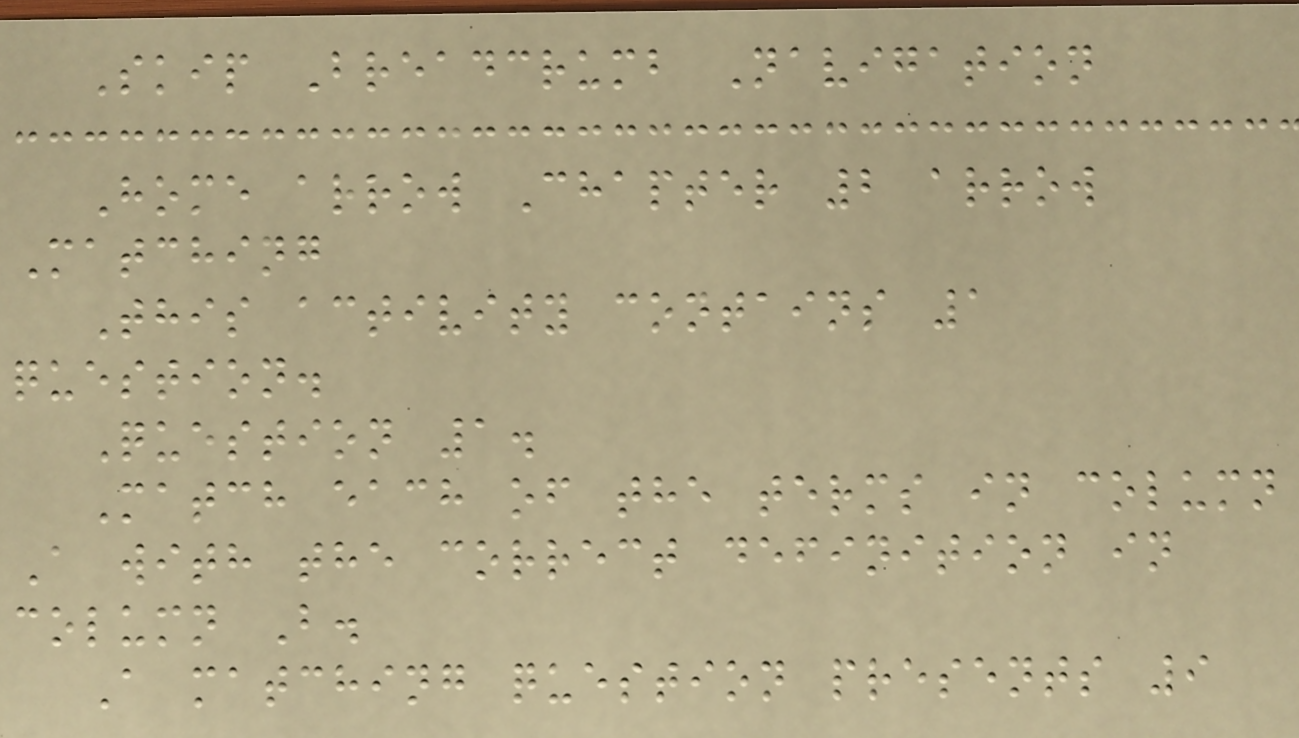Skip Breadcrumb Navigation
Home arrow Chapter 2 arrow
Matching
This activity contains 1
question.
Question 1.
Match each of the terms in column
A with the correct definition in
column B.
A matching question presents 9
